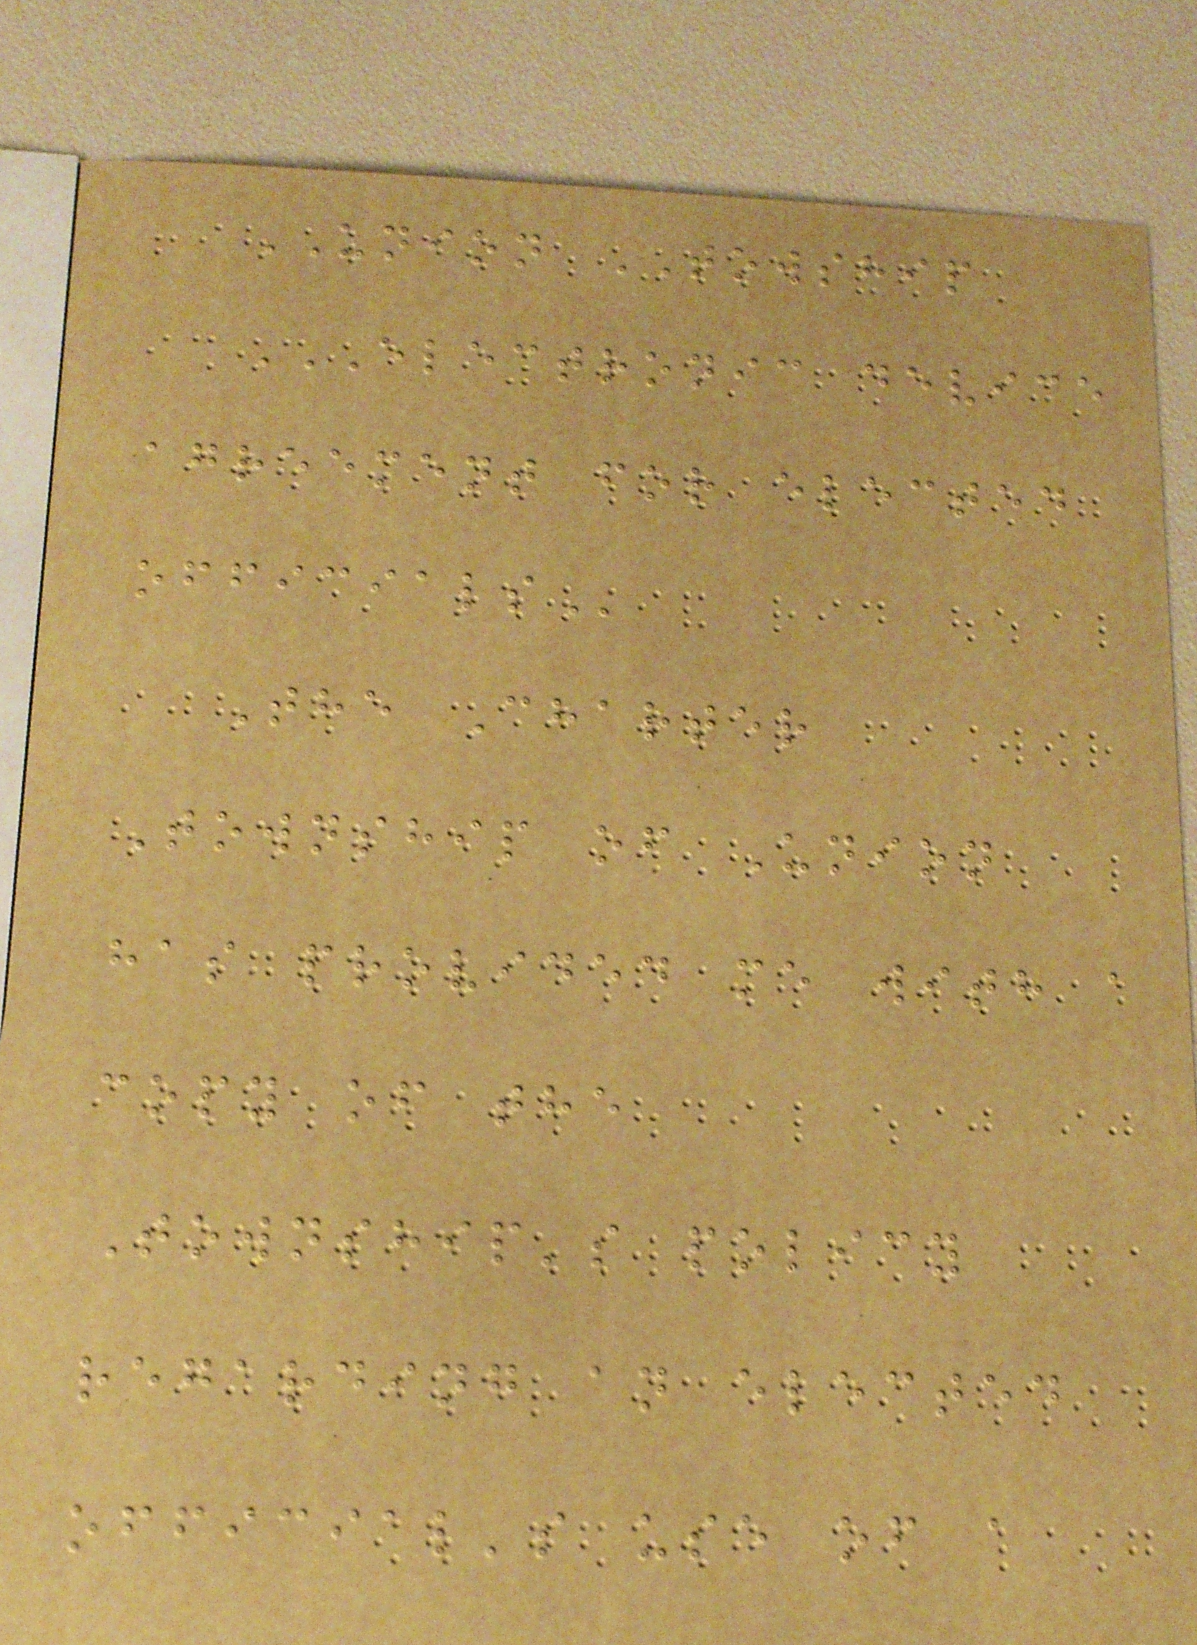UNION TOWSHIP
ELECTRONIC DEVICE
AGREEMENT FOR ELECTED
OFFICIALS
The Charter
Township of Union
has provided me with a
copy of the
Township's policy
regarding an elected
official's use of a
